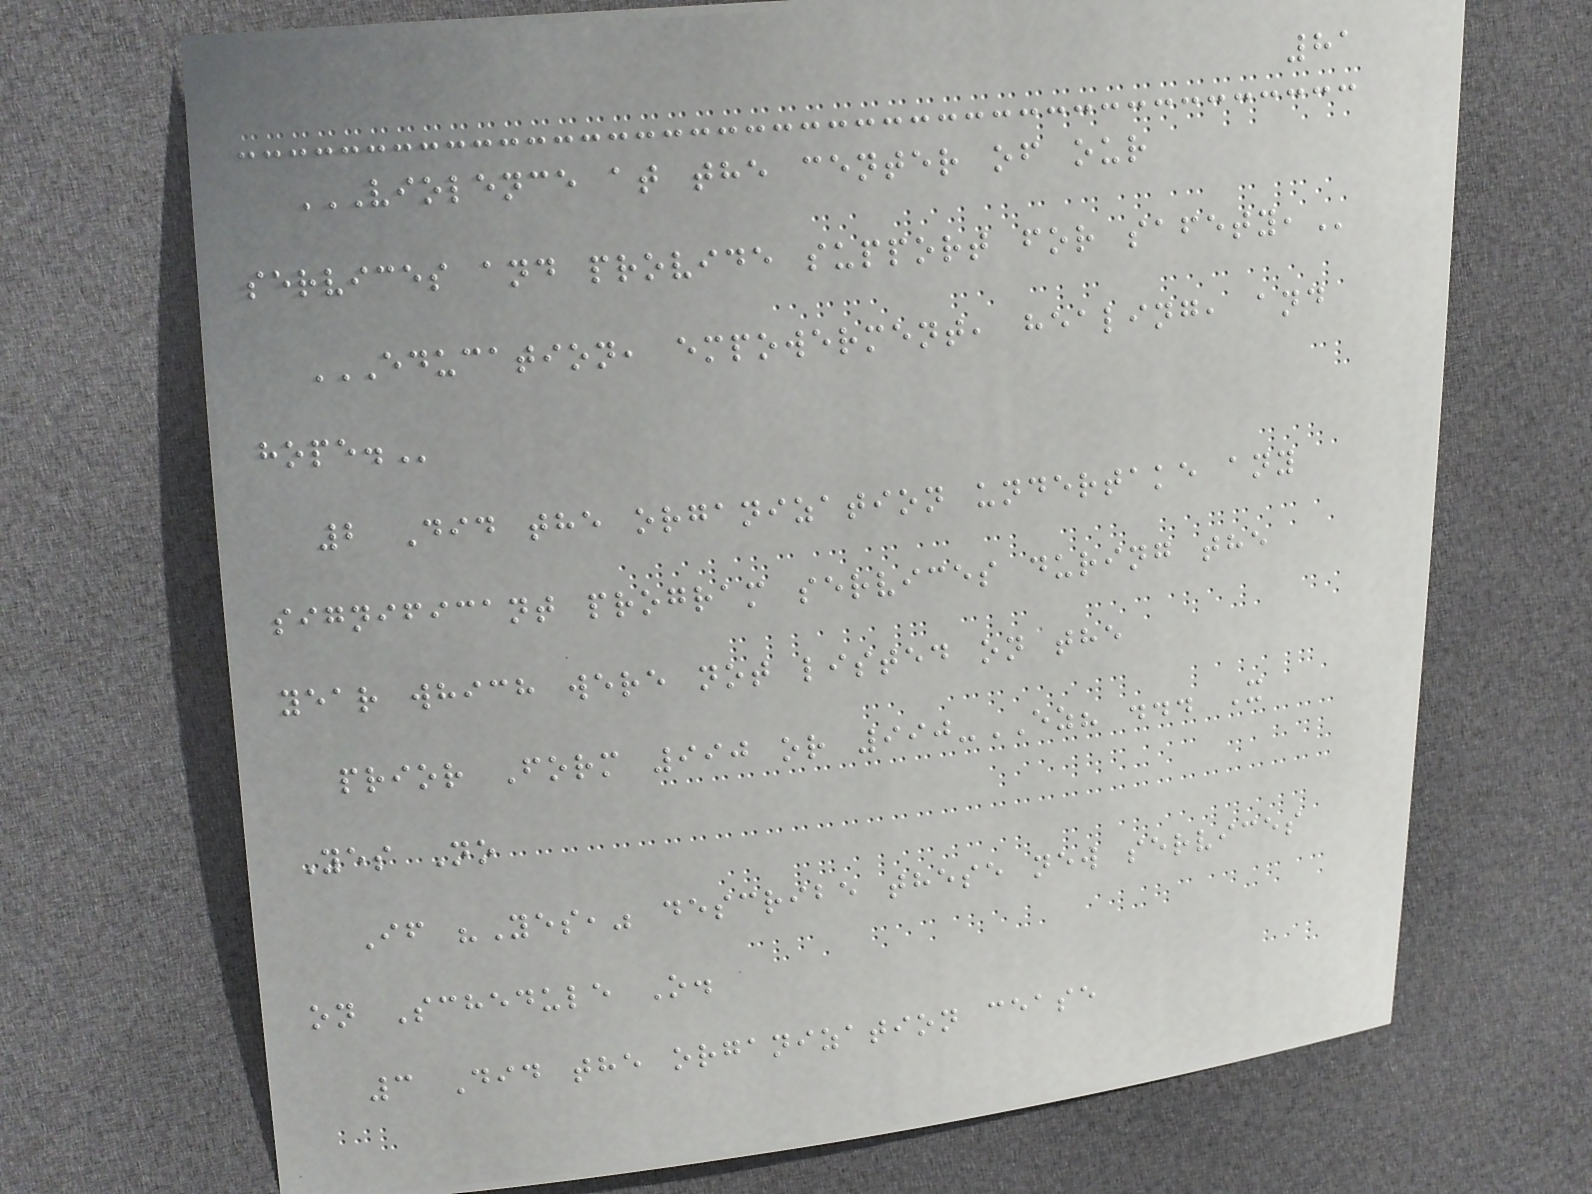81
VIOLENCE AT THE CENTER OF OUR
SERVICES AND PROVIDE SUPPORT FOR SAFETY,
EDUCATION, EMPOWERMENT, HEALING, AND
HOPE.
2 Did the organization undertake any
significant program services during the
year which were not listed on the
prior Form 990 or 990-EZ? ... X
Yes No
If "Yes," describe these new services
on Schedule O.
3 Did the organization cease
